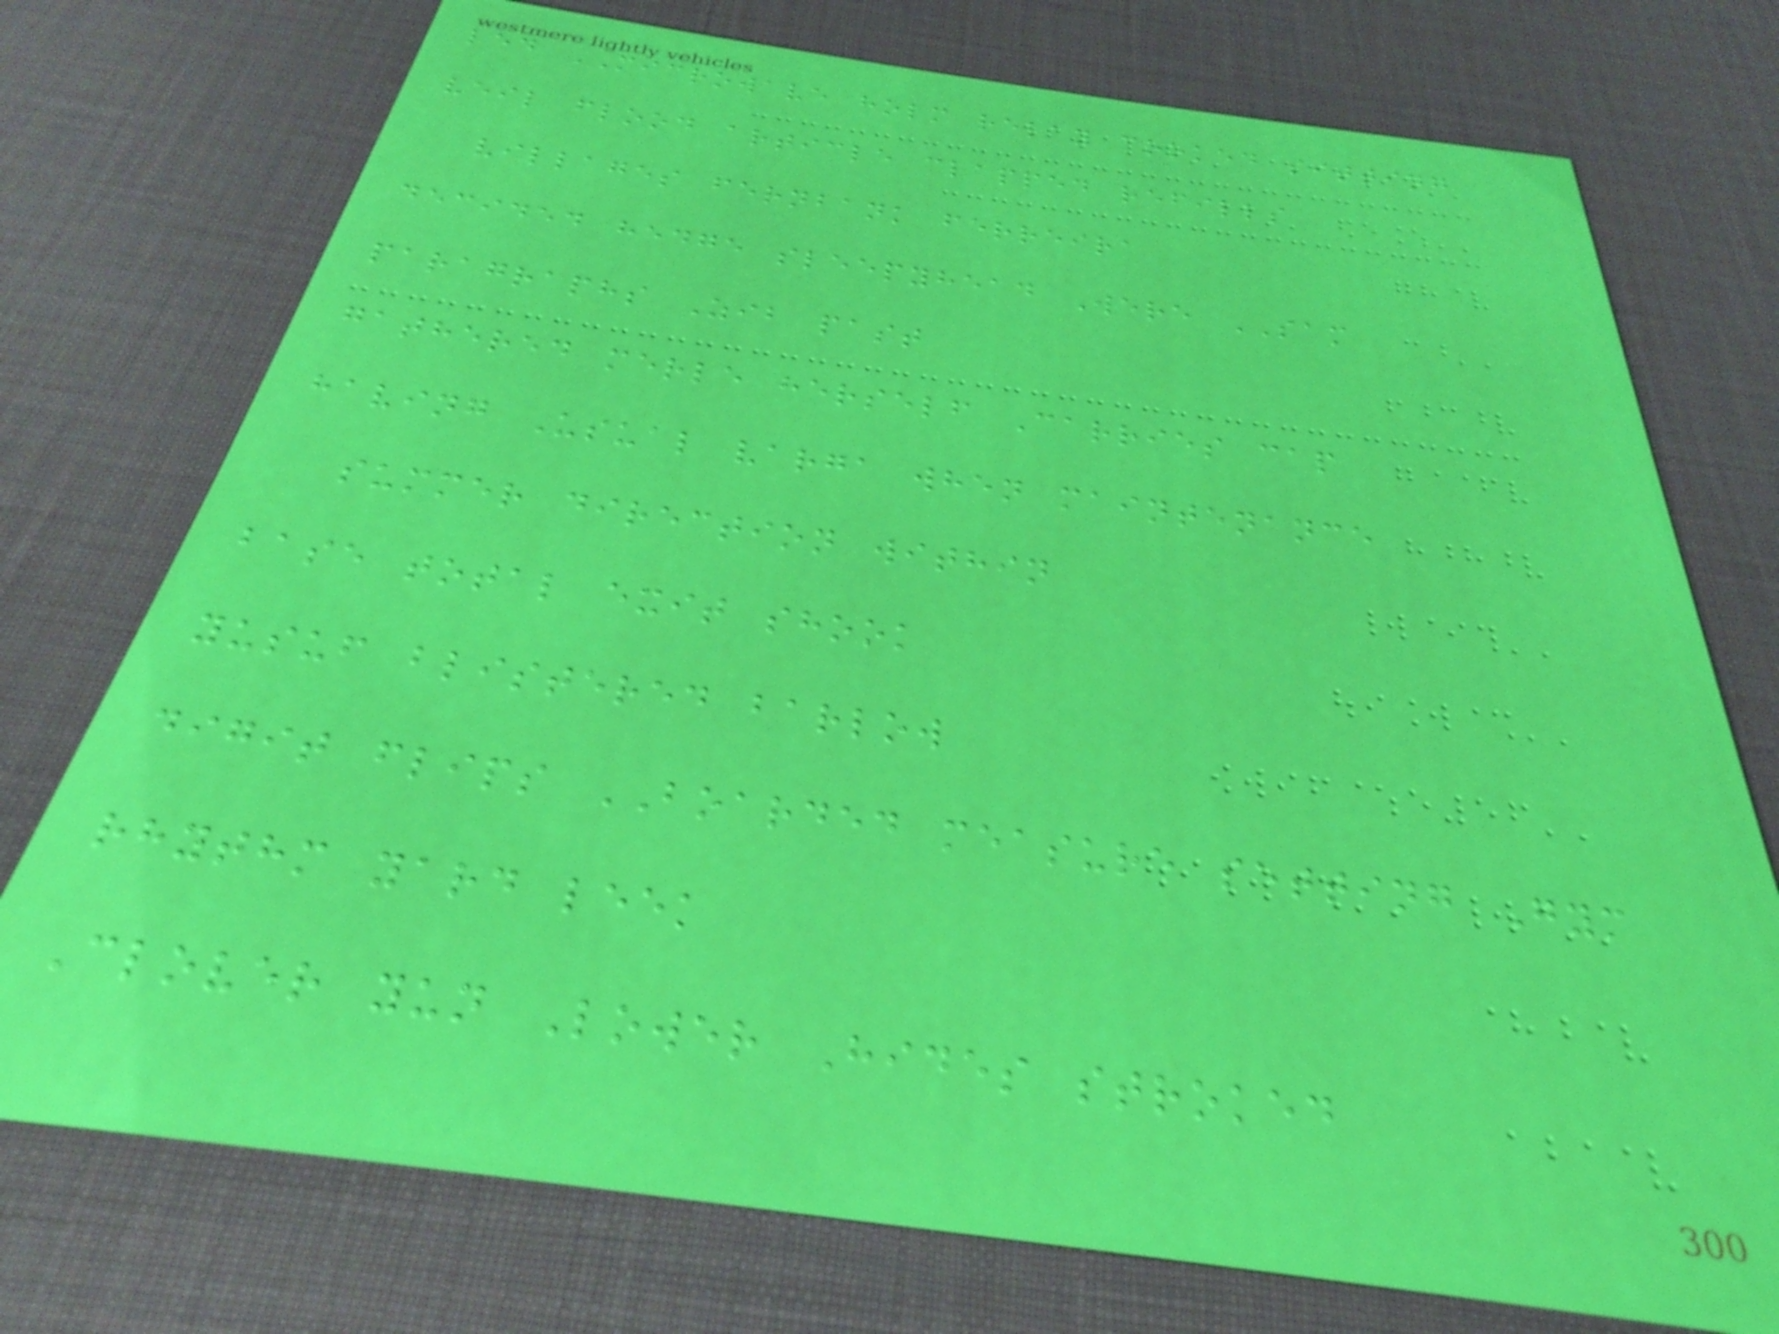led MICROWAVE holm relay cooked sitting
veil flood article clapped refills
villages fernbank ferreira
decided hedge sleepyhead Were SAM
paragraphs Zib past
gathered merle herself Carries cap
having Usual varga when maintenance
summer direction within
base total exit shook
yusuf blistered barlow
digit flips BOARDED measure setting Gym
rhythm yard leek
Clover yun Lower Hides stroked
